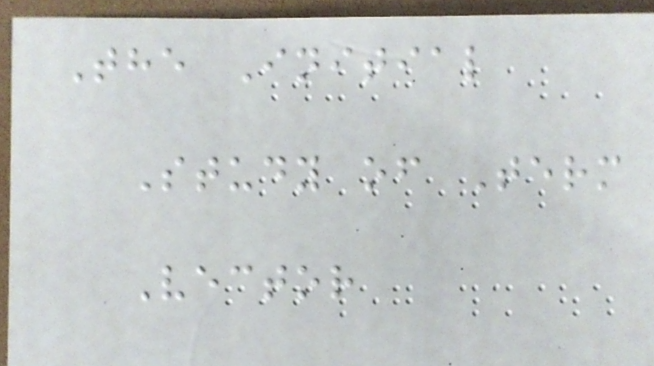The Initial
Study of Term
Vector
